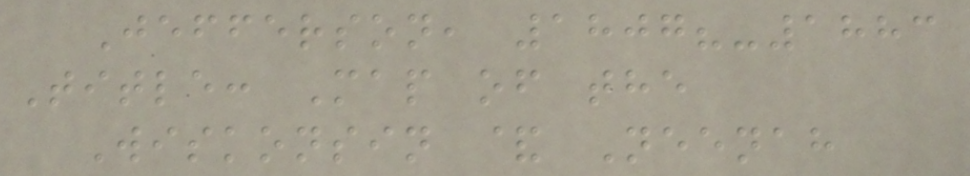Jefferson, 1807?-1883
Title: Map of the
Wiskonsin & Neenah
